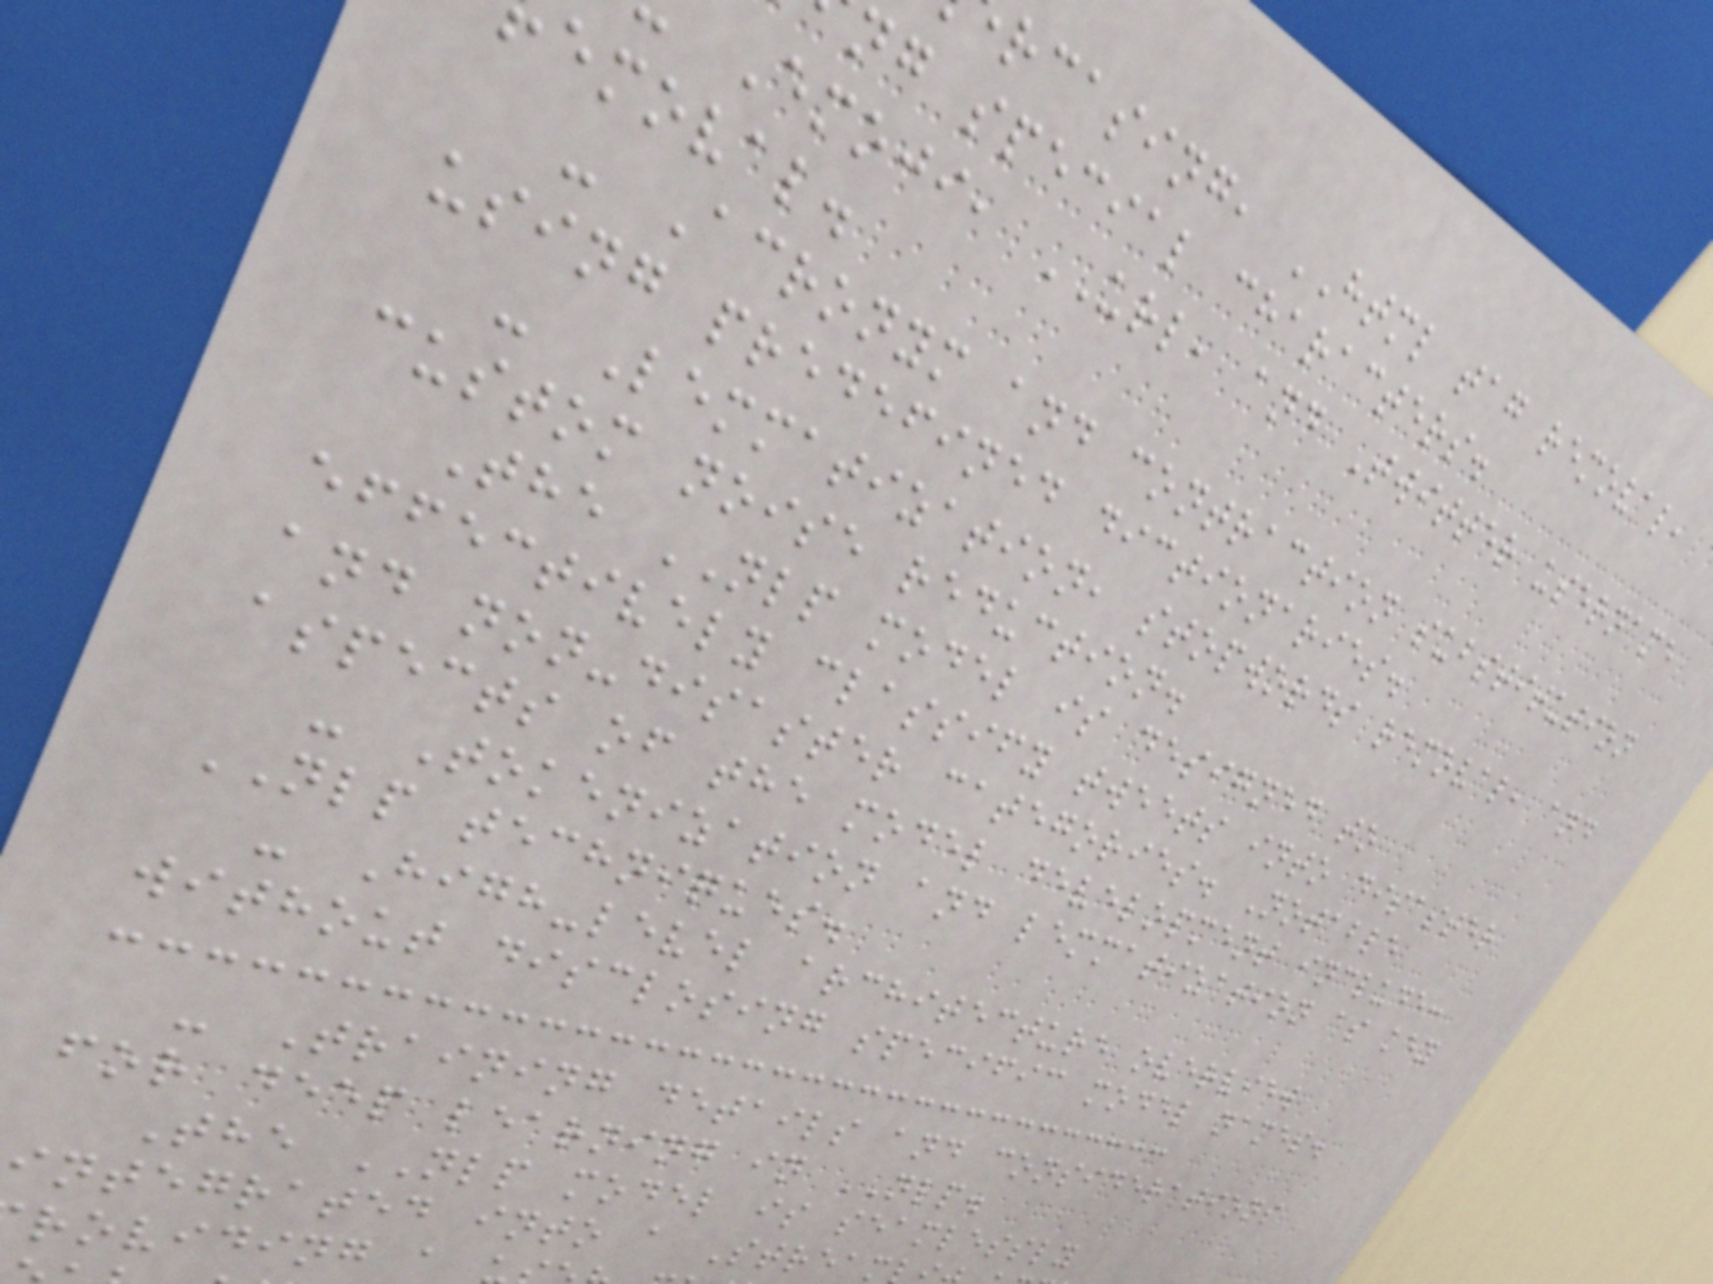rcasing, HTML tag removal,
ng special characters.
Emoji, URL, and Twitter username
emoval.
- Acronym and contraction substitution
using predefined dictionaries.
- Lemmatization, stopwords removal, and
custom noise reduction.
The NLP model is designed to
effectively classify tweets into disaster
and non-disaster categories. Notable
aspects of the model development include:
- Tokenization and lemmatization as key
NLP techniques.
- High-level architecture overview
without disclosing specific model names.
- Training details and considerations
for deep learning in NLP.
The NLP model is seamlessly
integrated into a Stream
roviding a
